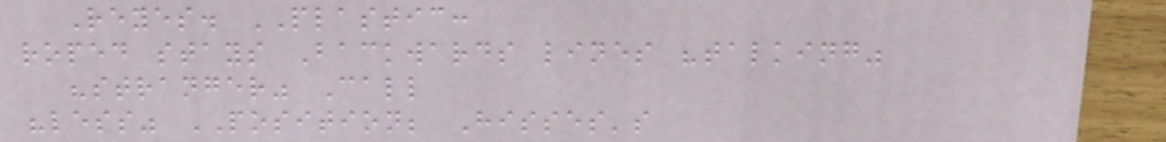Reyes. PLASTIC:
roped stays Backwards lines "talking"
"stranger" Call
"less" POSITION; Hisses's
